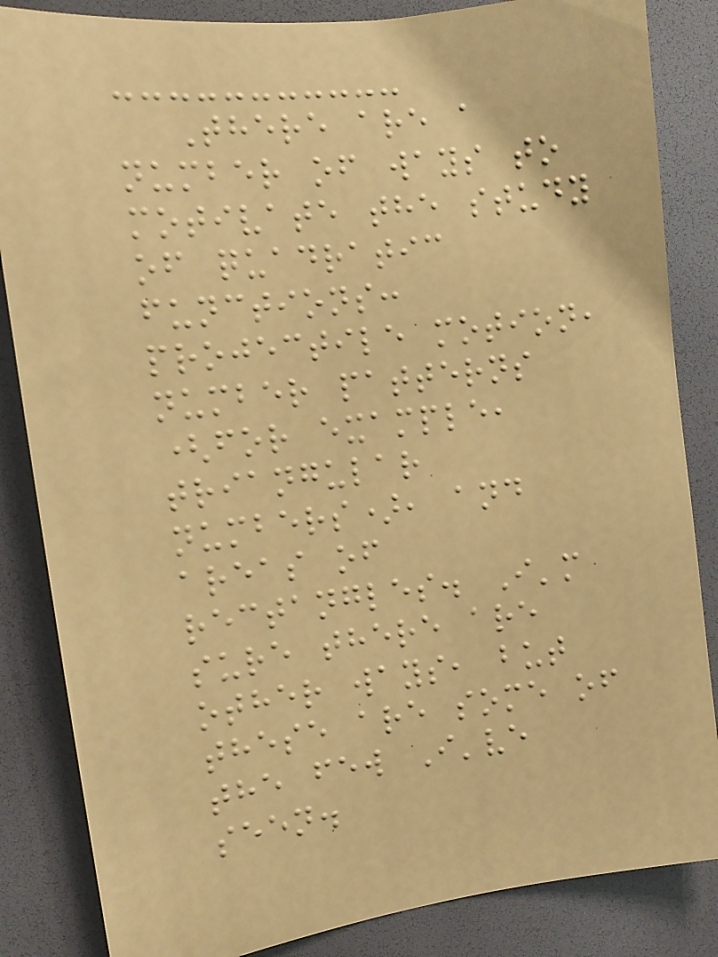There are a
number of ways to
motivate the study
of quadratic
functions:
projectile motion,
number patterns
(for example,
triangular
numbers), and
areas of
rectangles. I'm
sure there are
other ways, but
these are some of
the few I've
seen.
